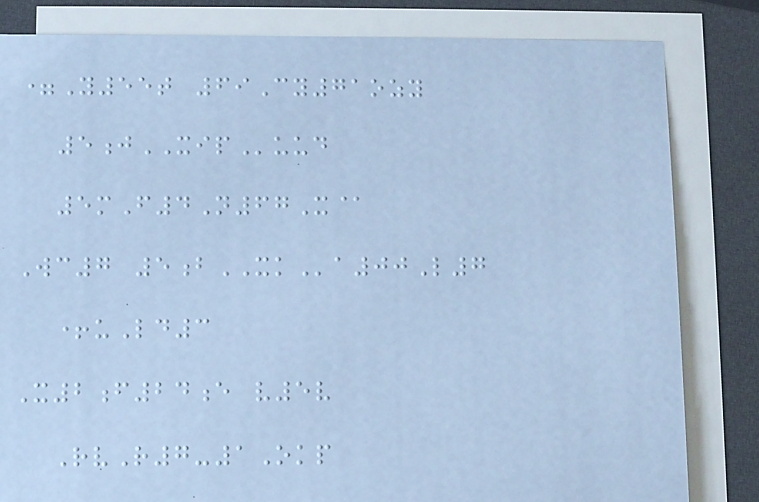=Y55t 69Cy71ozy
5jXIPuud
5mF4N67X@
Wc7 5bXKa00L7
+uLd3
X2f24e v5v
RvR7-1Okp
